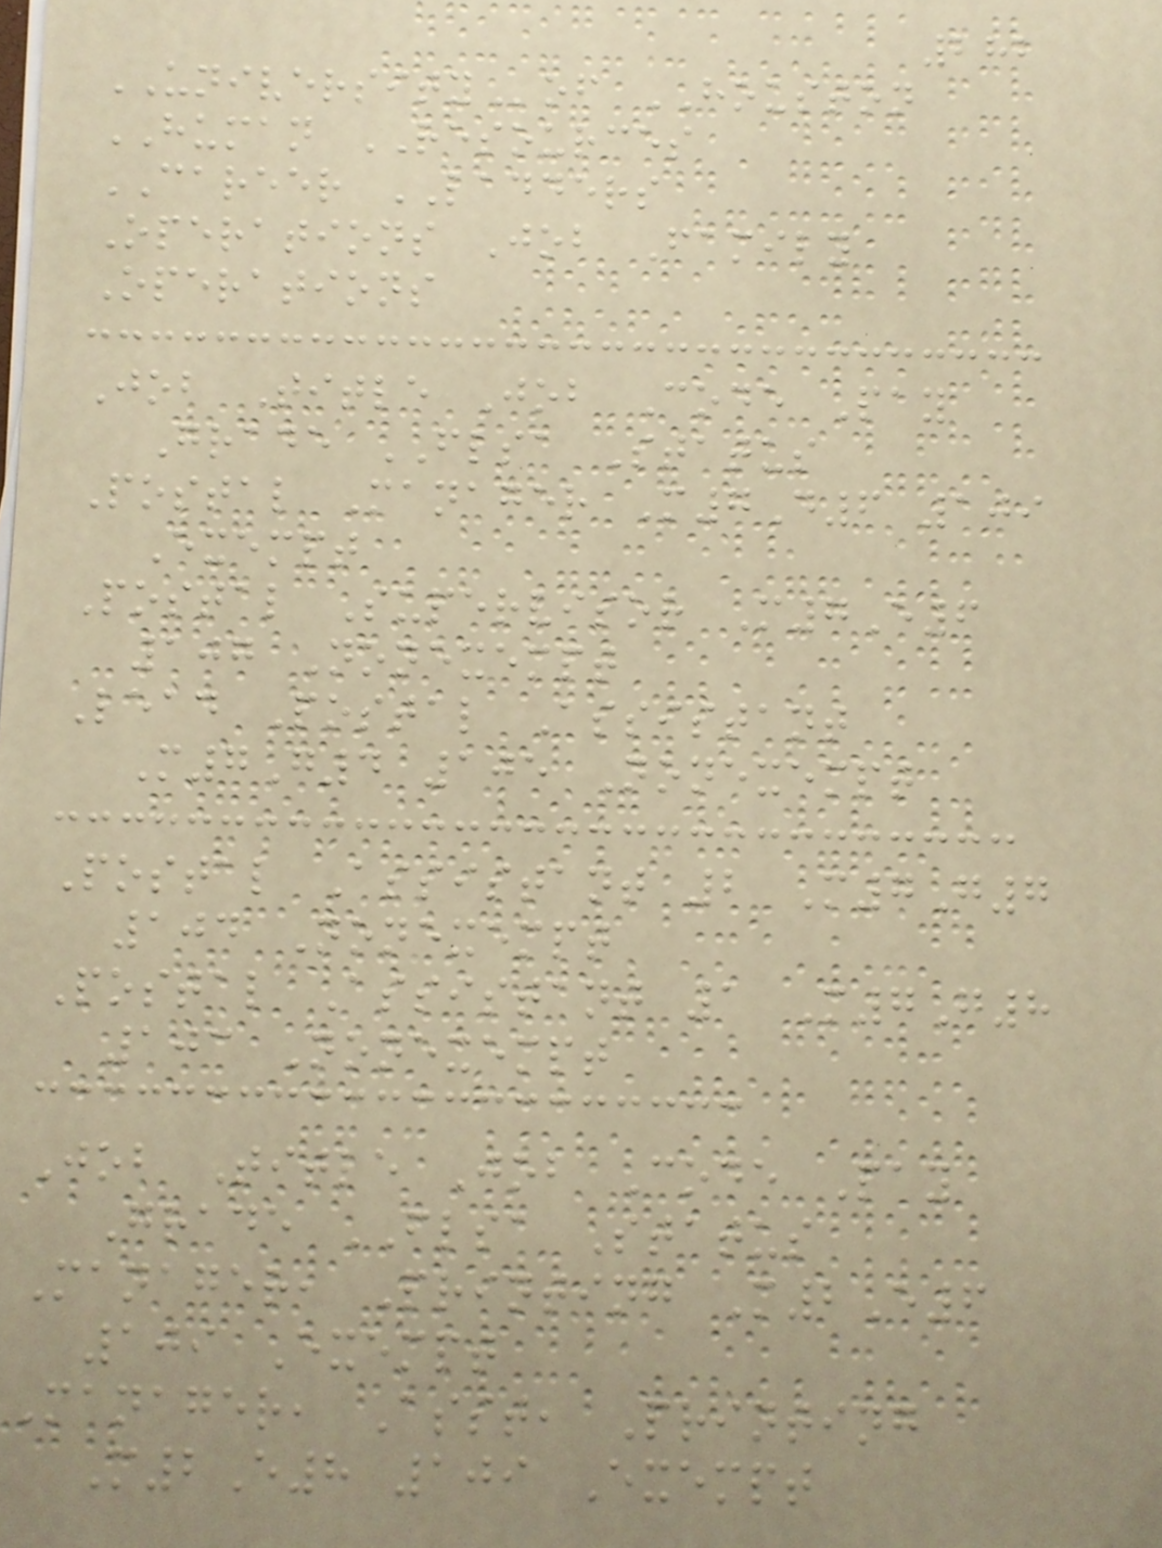282
UNIVERSITYof HOUSTON
HUMAN RESOURCES
CAREER LADDERS
Operations Job Family
Operations
Job Title Job Code Pay
Grade FLSA Status
Postal Manager M7D6 109
Exempt
Postal Supervisor M7E6
107 Nonexempt
Lead Postal Assistant
M7G4 105 Nonexempt
Postal Assistant 2 M7G7
104 Nonexempt
Postal Assistant 1 M7G8
103 Nonexempt
Job Title Job Code Pay
Grade FLSA Status
Manager, Printing M2E6
109 Exempt
Manager, Asst, Printing
M2E8 109 Exempt
